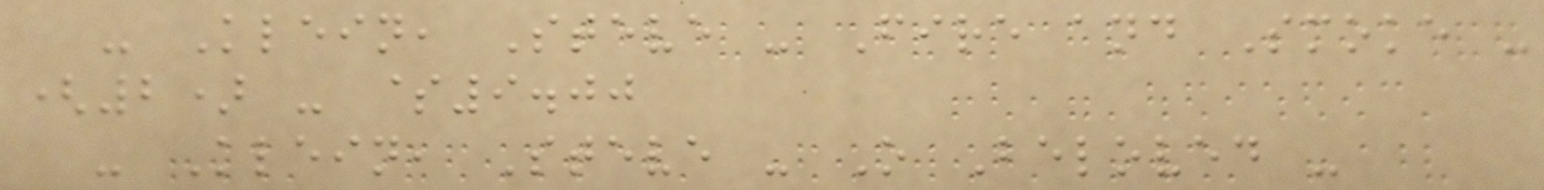- Klein, Steve - Fire and Smoke -
(2) - $9.00
- Klein, Steve - O Beloved -
